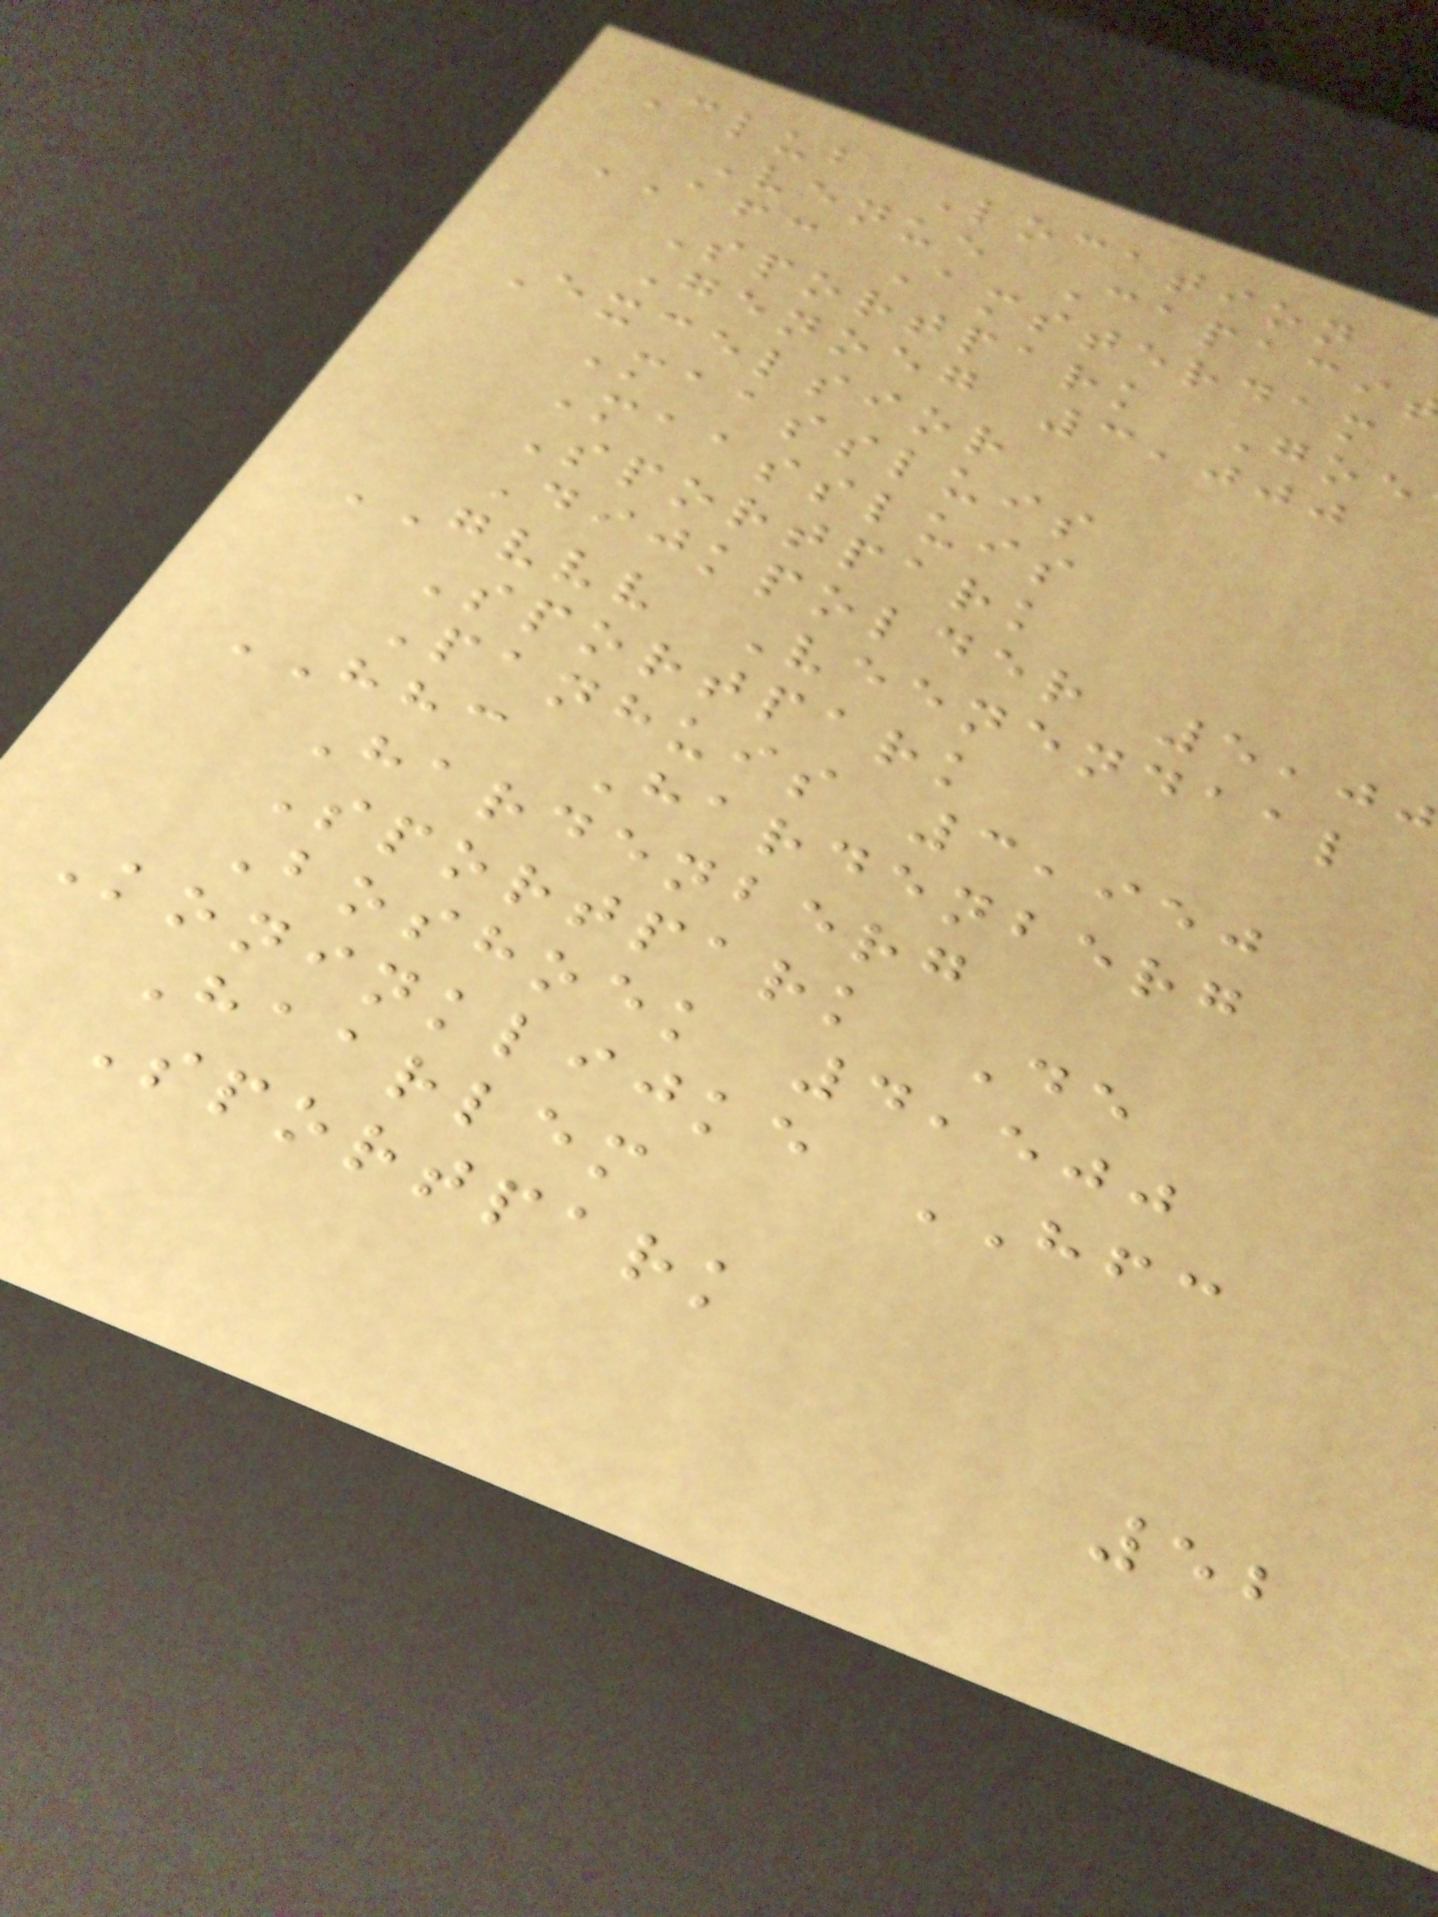Club Location
Venue Capaci
AFC Amsterdam
Sportpark Goe
Genoeg 3,000
Excelsior
Maassluis
Maassluis
Sportpark
Dijkpolder 5,00
GVVV Veenendaal
Sportpark
Panhuis 3,950
HHC Hardenberg
Hardenberg
Sportpark De
Boshoek 4,500
Koninklijke HFC
Haarlem
Sportpark
52
